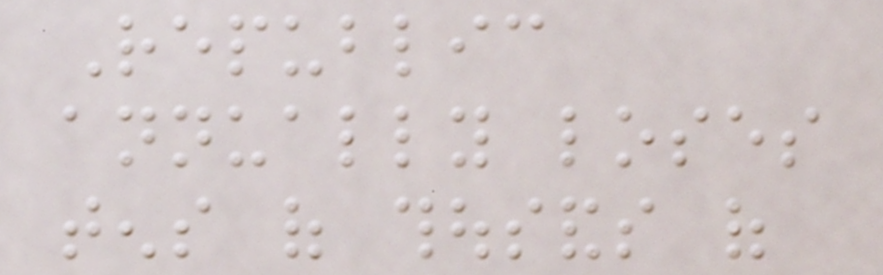Republic
annually loses
tens of thousands of
